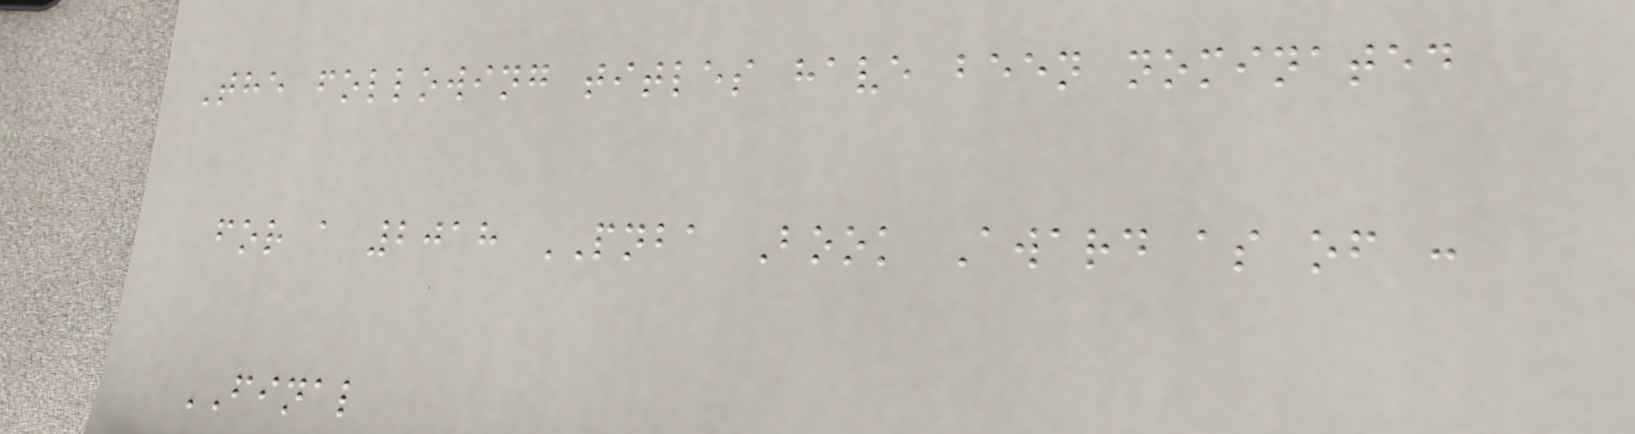The following titles have been nominated
for a 2018 PNBA Book Award as of :
FINAL
